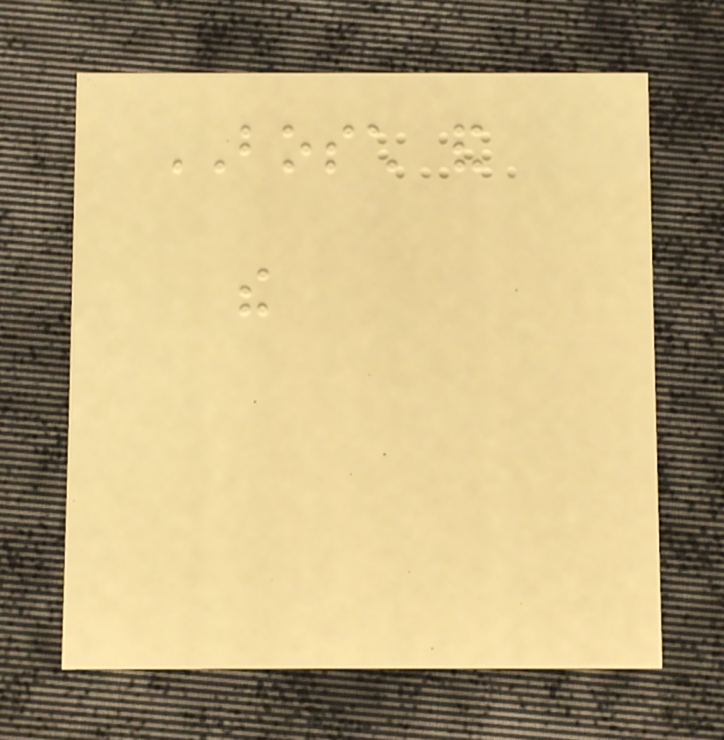BOSCH and
the
